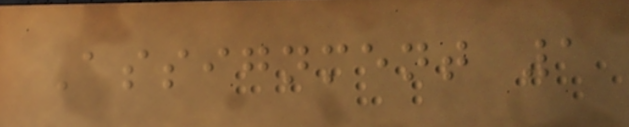Assignment 1
